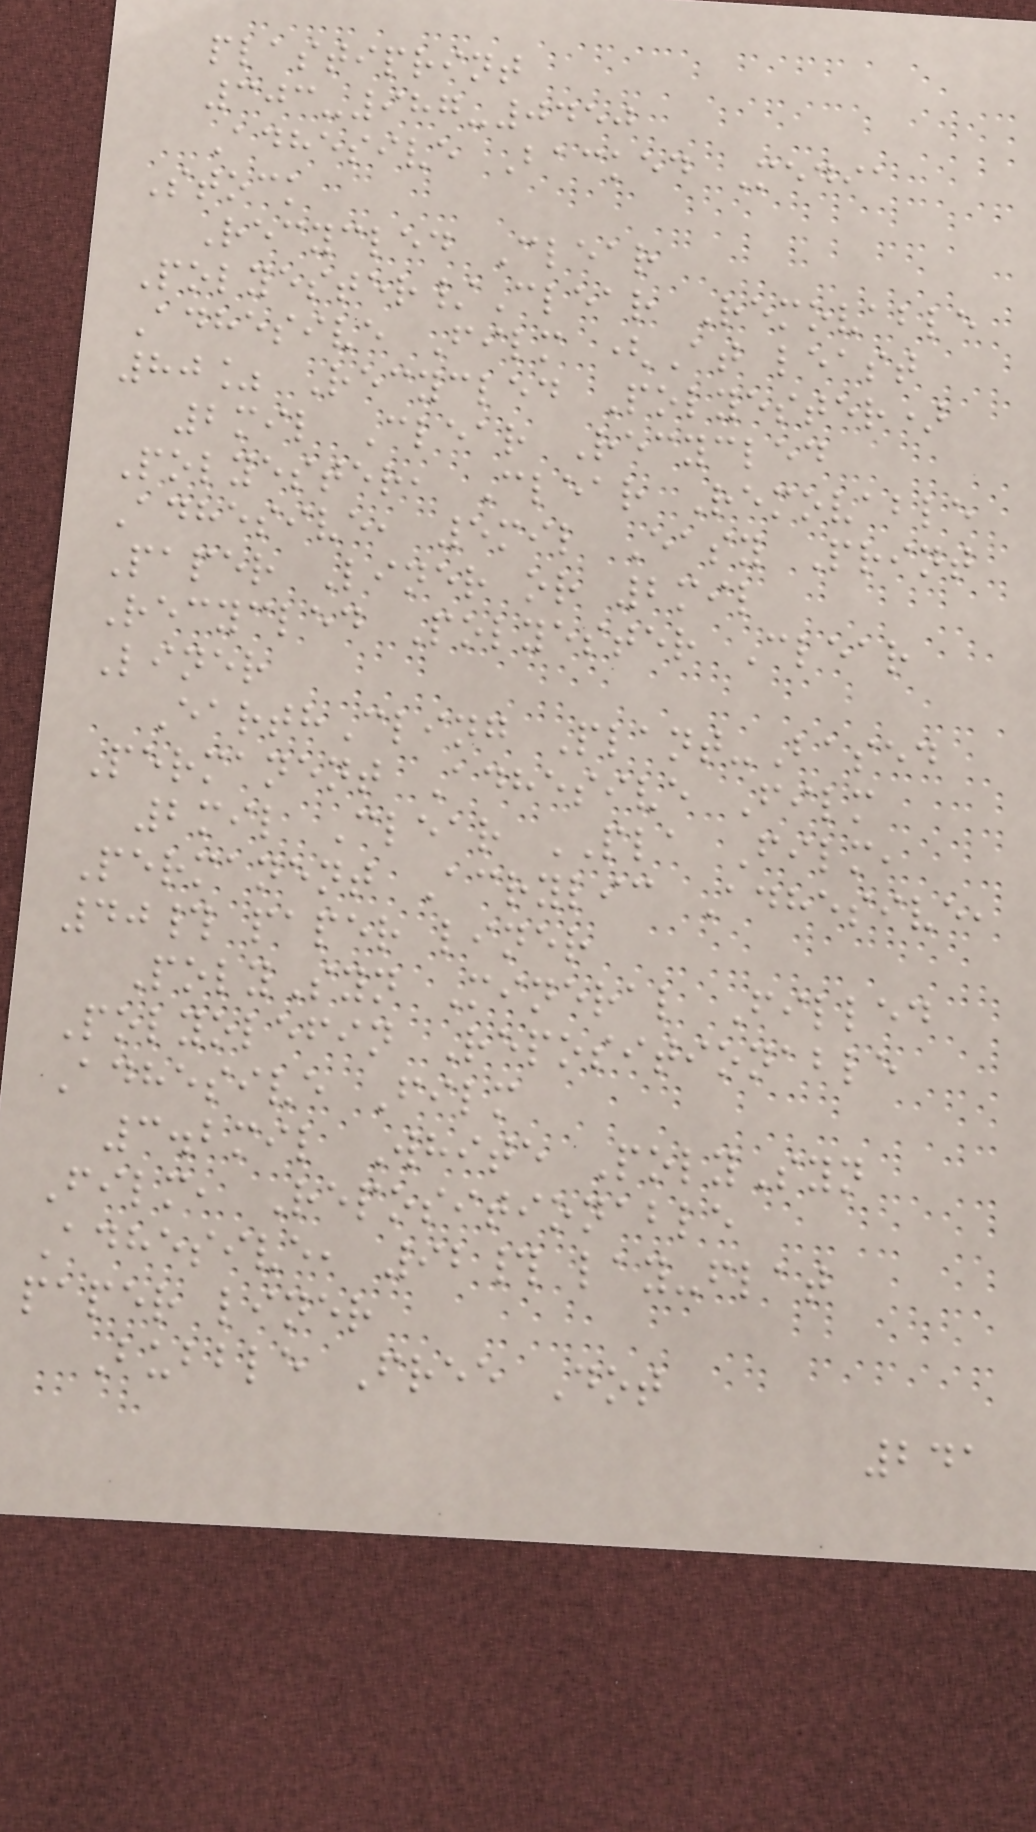plastiprint
303-987-0450
Adhesive Backed Media
Stock
Recycled Clear
Polyester/Clear Removable
Adhesive Film (At least
80% Recycled Polyester)
2mil Clear Recycled
Polyester, Clear Removable
Adhesive, 5mil Easy Print
Paper Liner or 2mil
Recycled Polyester Clear
Liner
EarthCling Plant-Based
Permanent Adhesive Film
2mil Clear PLA Film,
Permanent Acrylic Adhesive,
40# paper liner
PolySyn Mineral Filled
Polyolefin Repositionable
Adhesive Film
3.2mil White PolySyn
Film, Repositionable
Adhesive, 92# lay-flat
paper liner
Bubble Free Dot
241
